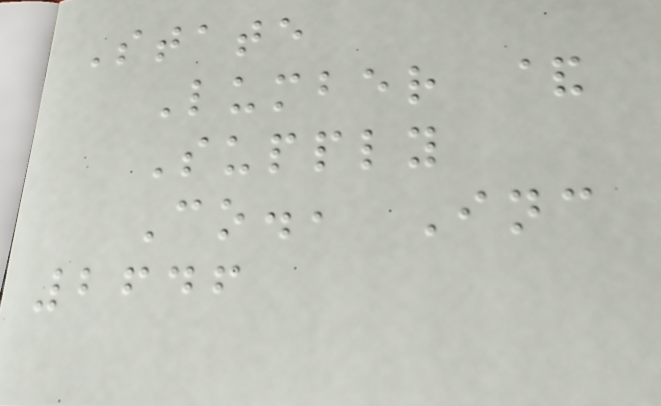State
Lumber &
Supply
Co., Inc
2646
